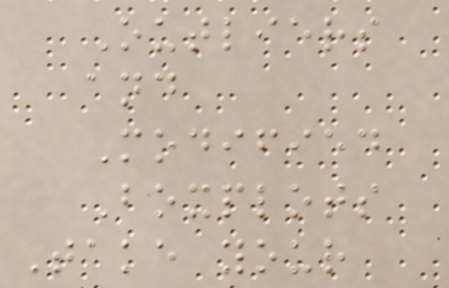Outliers
and
Modified
Boxplots
Take your
